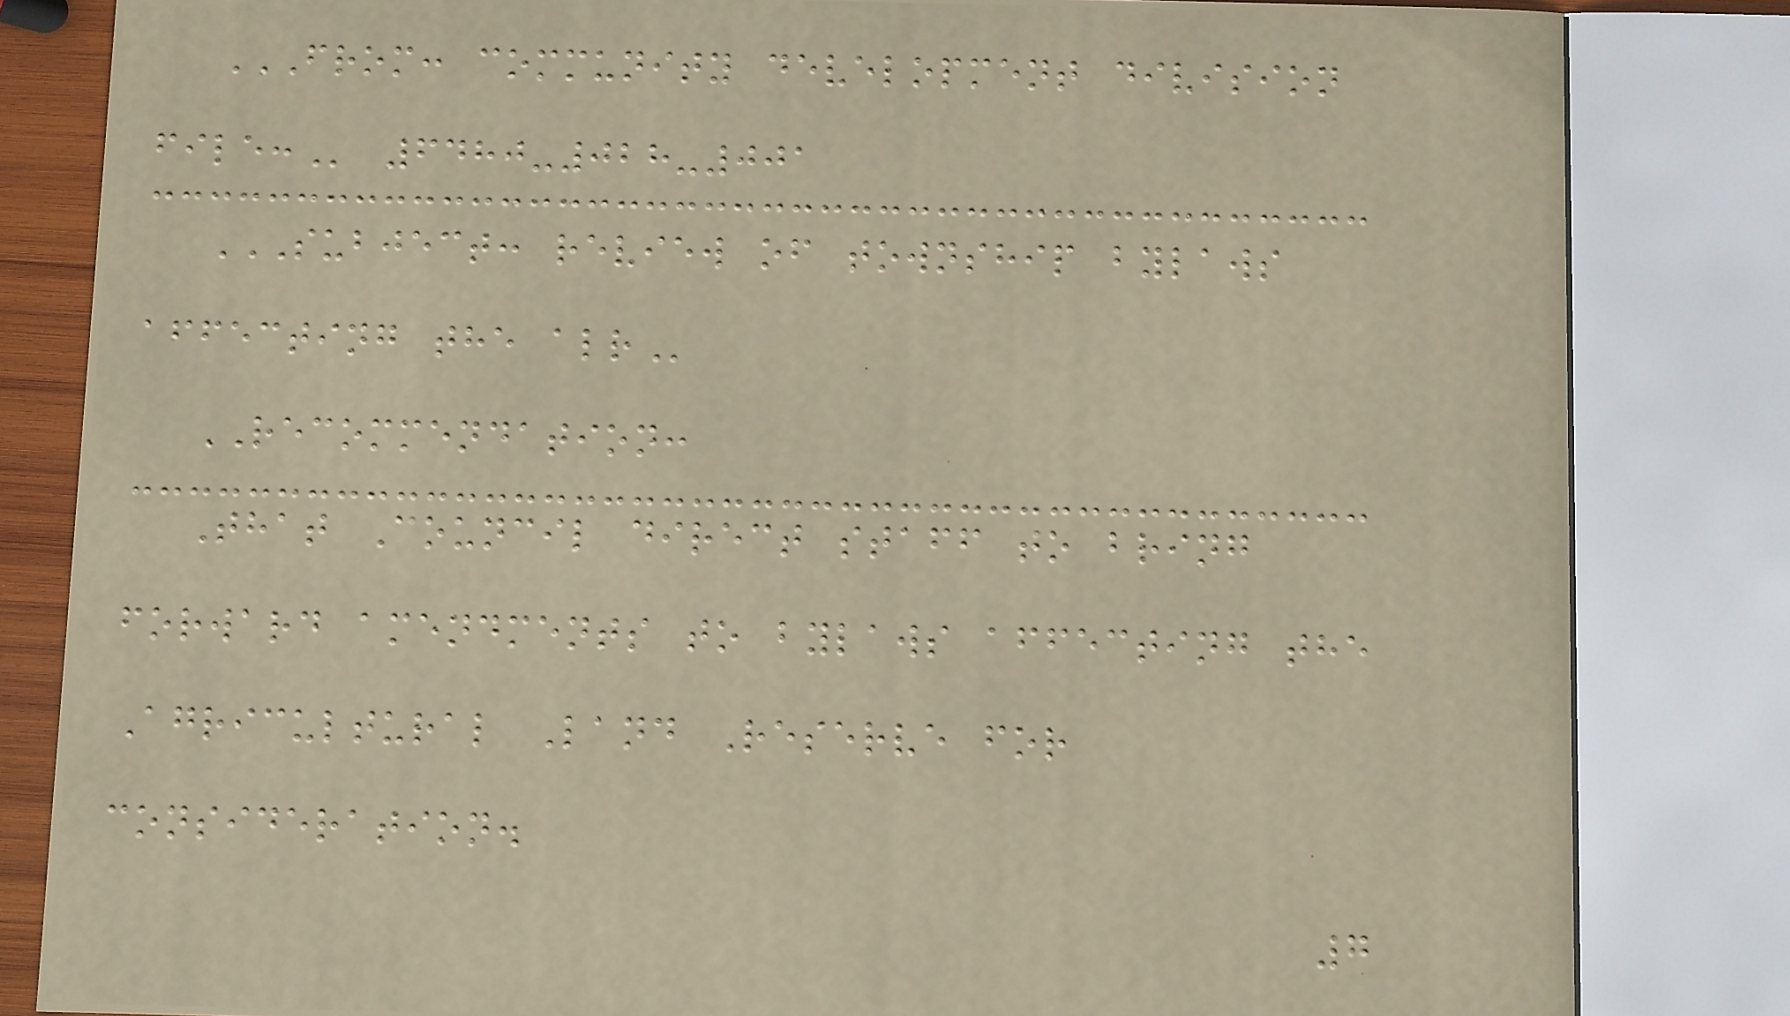FROM: COMMUNITY DEVELOPMENT DIVISION
FILE: 6480-028-001
SUBJECT: REVIEW OF TOWNSHIP BYLAWS
AFFECTING THE ALR
RECOMMENDATION:
That Council direct staff to bring
forward amendments to bylaws affecting the
Agricultural Land Reserve for
consideration.
7
